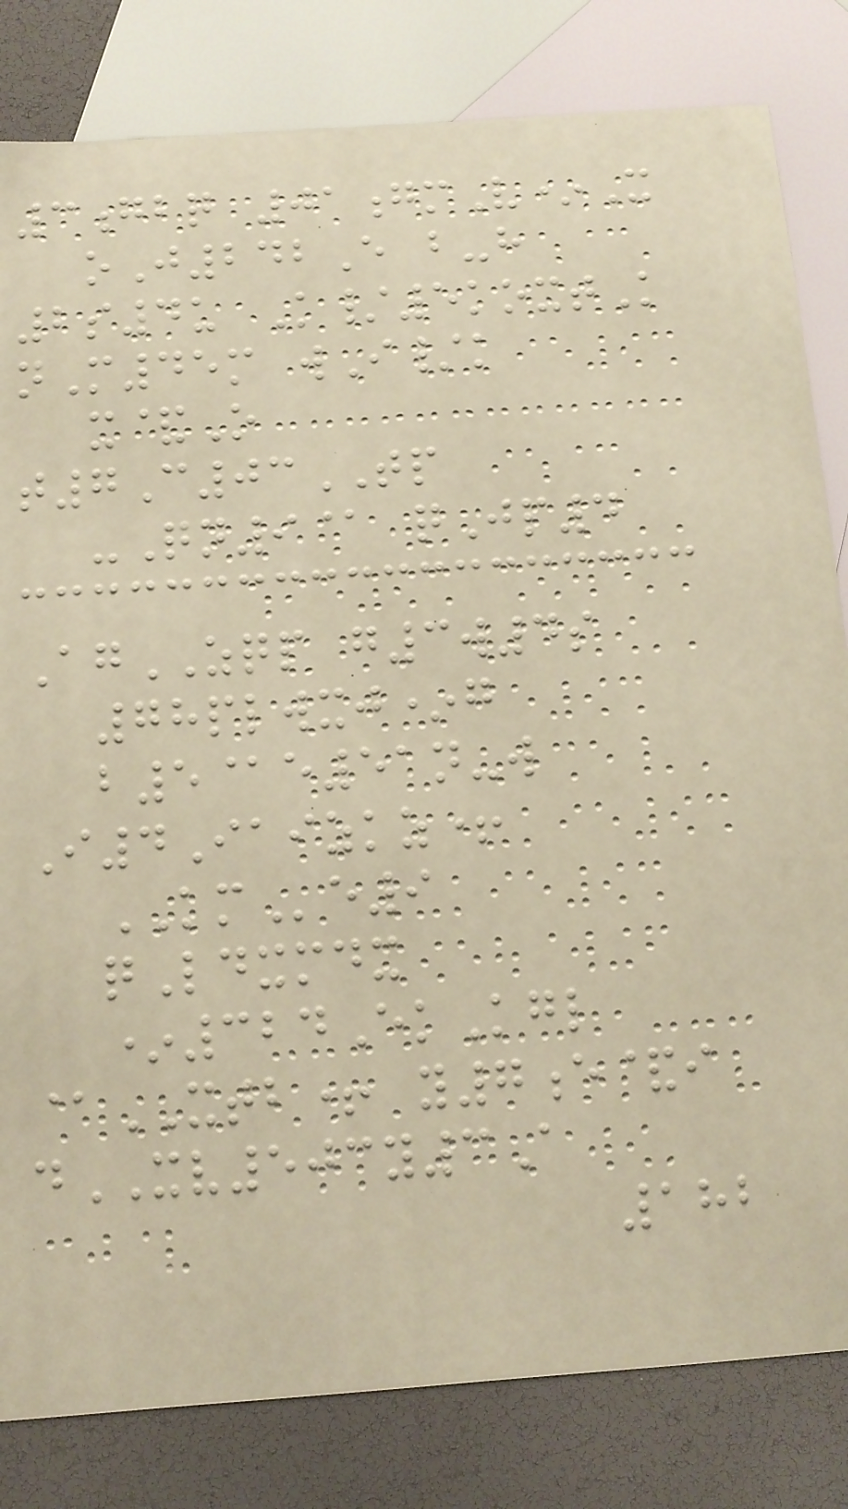3gbq 01gmV*X
oJ242E b-h
2s4u K/5koxtK
nM45m wI/k
x&O
t7C03TP
-Qn9@ qJp4
AgZQP g3w4s
78plwxj*g
b5@e51n-w
I4Iaizkz+
KMe9
qLdxmdx
*324EkKgl
@XTB+ y7e&i
dXV503y3A
182
